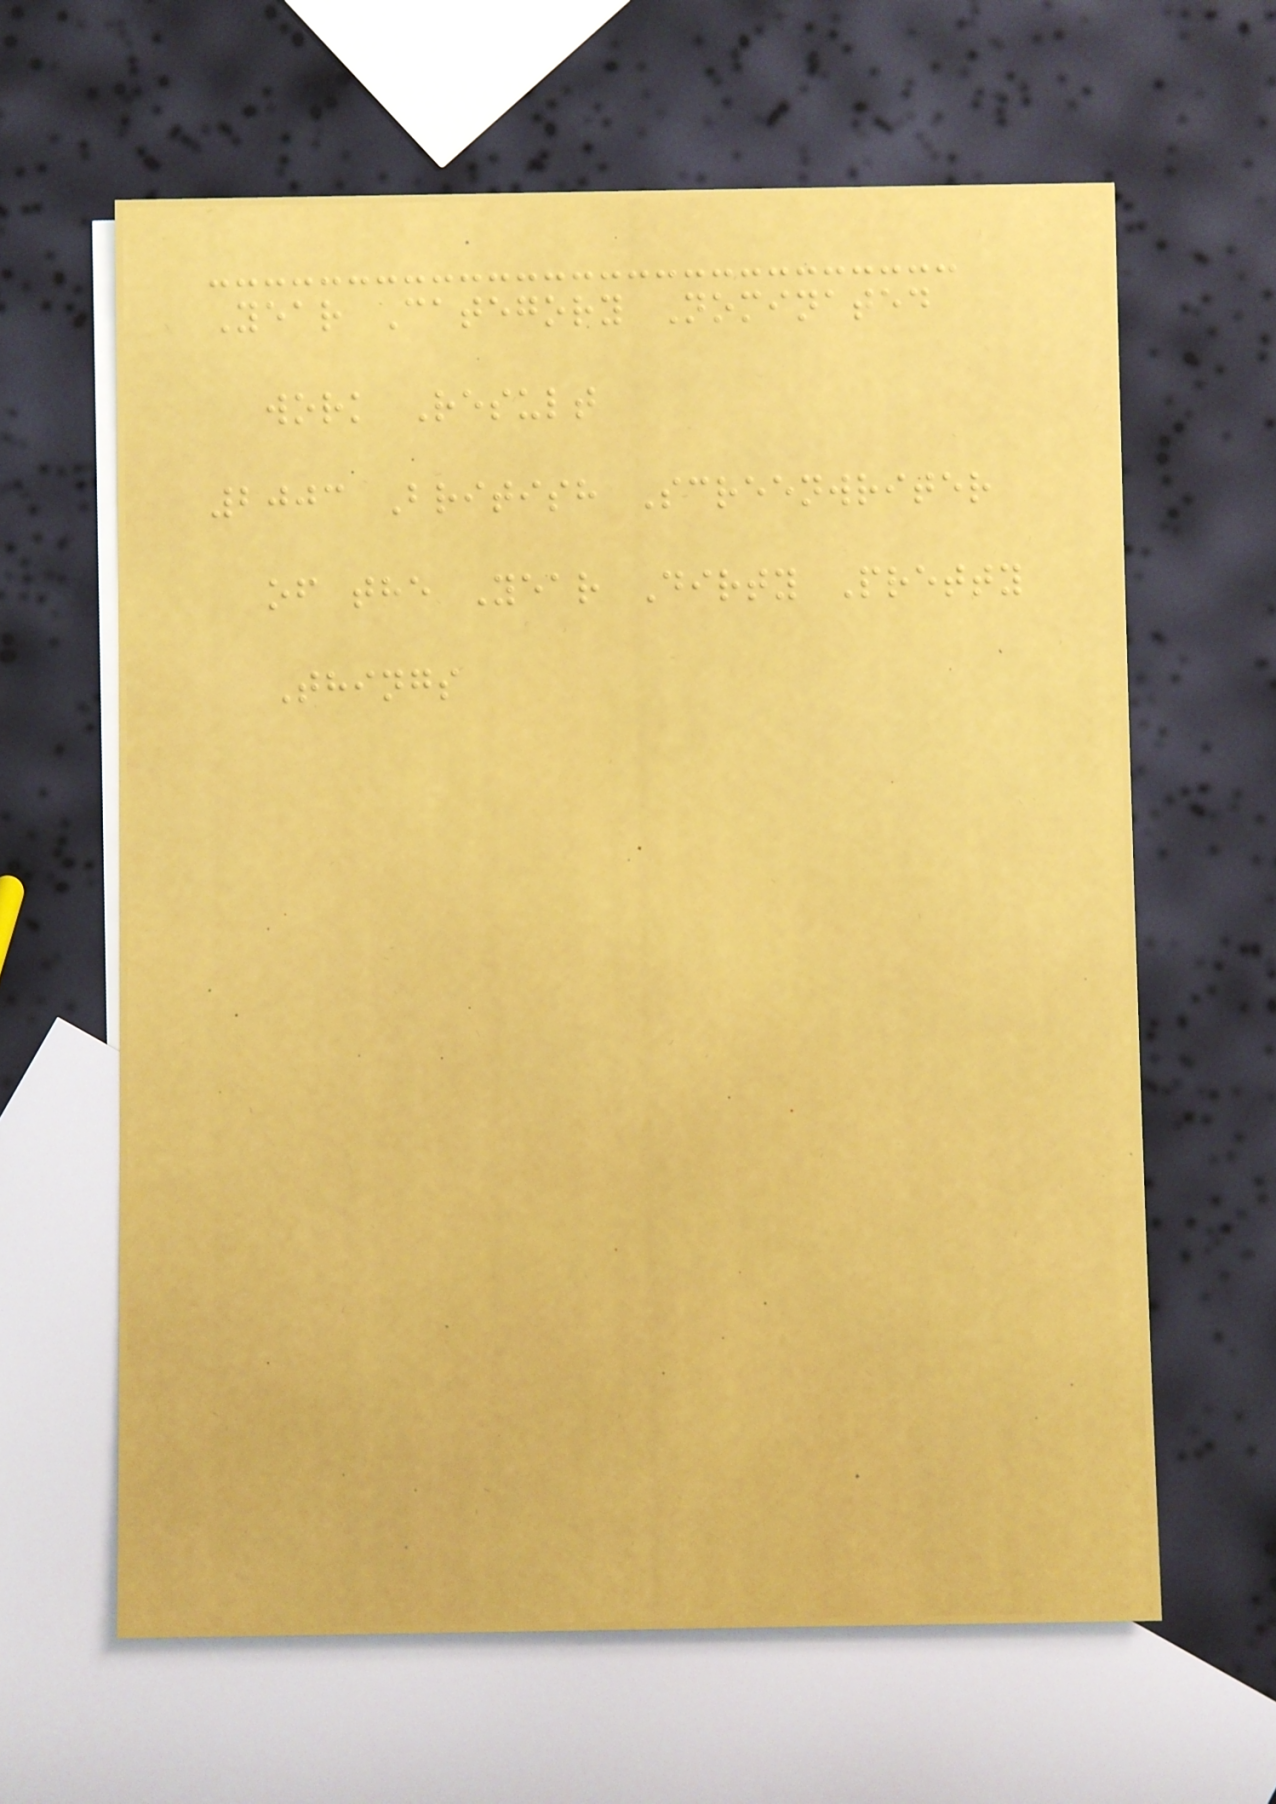Year Category Nominated
work Result
2003 British Screenwriter
of the Year Dirty Pretty
Things
